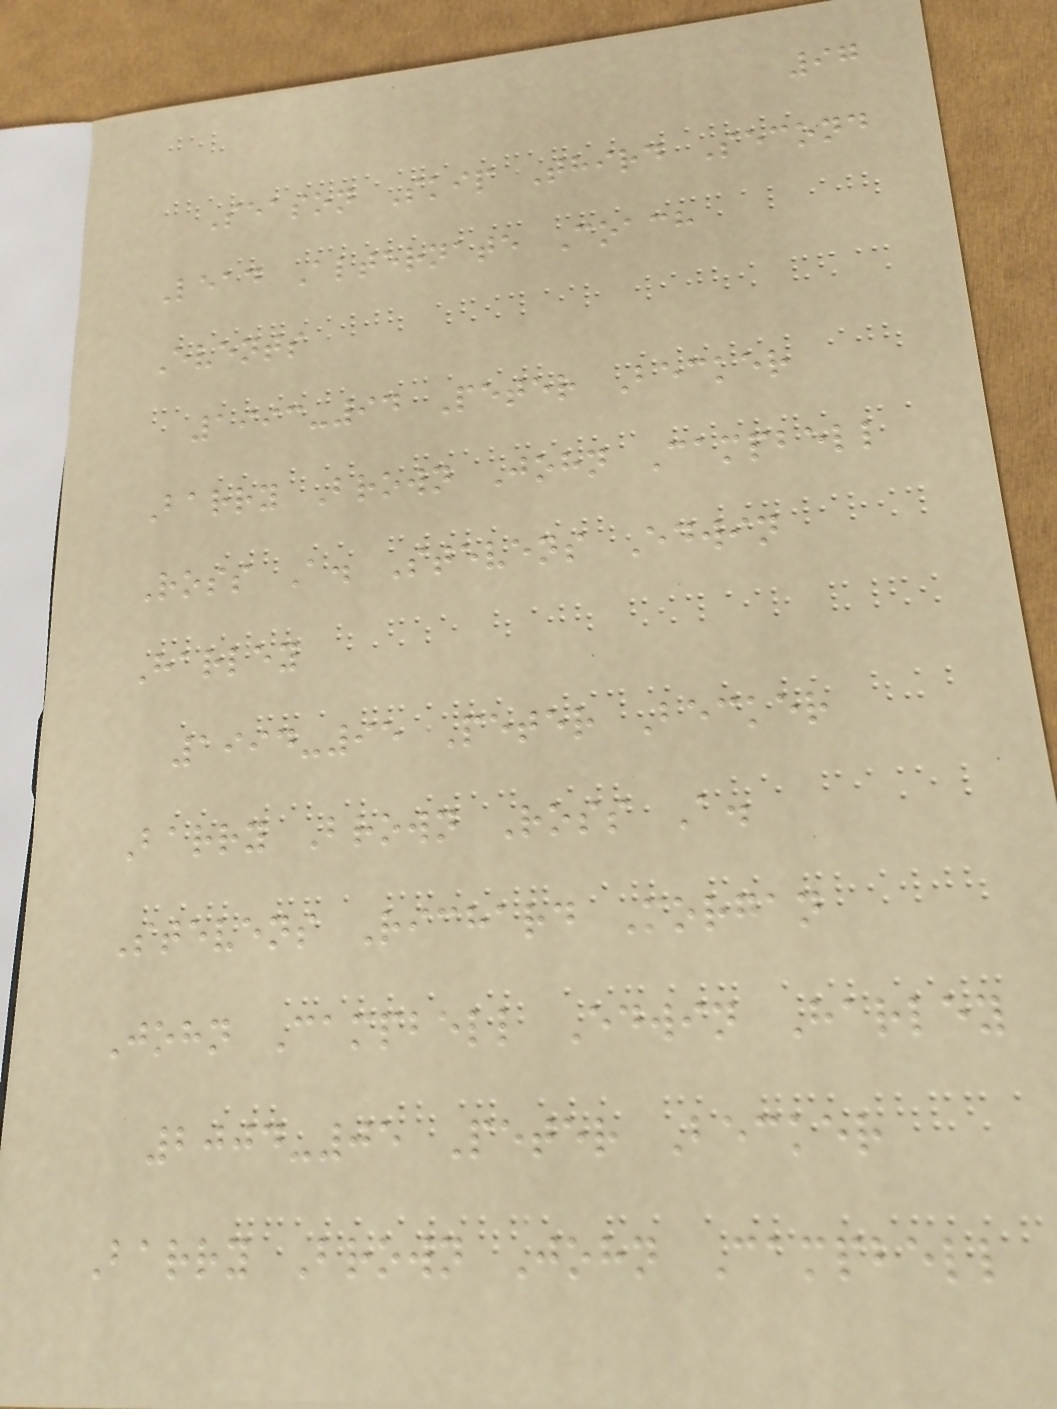97
Season Skip Third Second
Lead Alternate Coach
Events
1993-94 Peter Becker
Barry Brown John Campbell
Ross A. Stevens Edwin
Harley
1994-95 Peter Becker
Barry Brown Ross A.
Stevens Richard Morgan
John Campbell Edwin Harley
2004-05 Peter Becker
Barry Brown John Campbell
